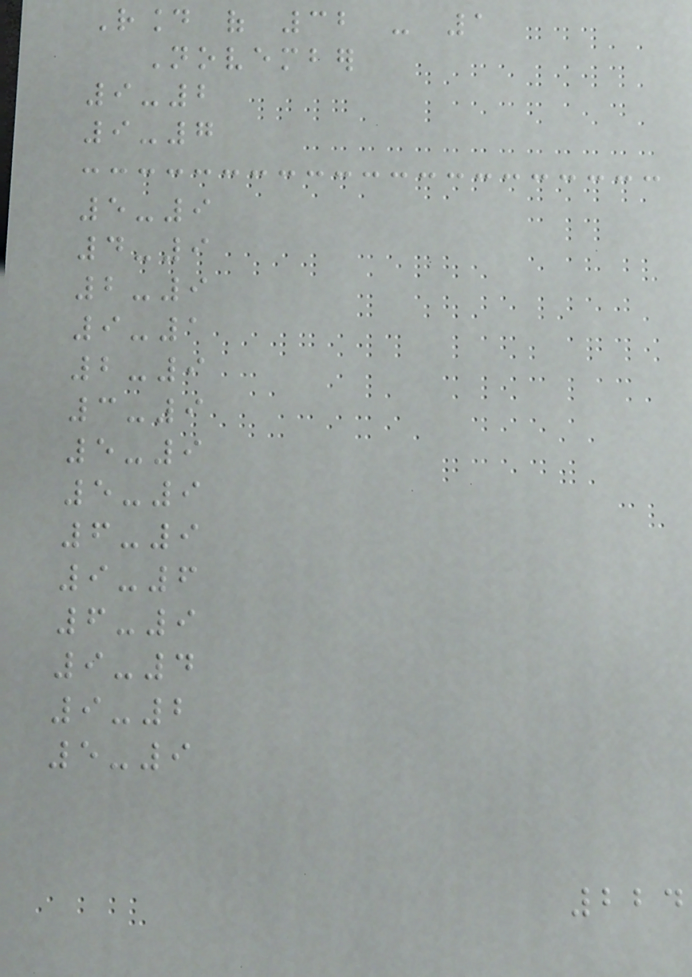Round of 32 - 1
November
9-2
9-7
5-9
4-9
2-9
9-1
2-9
3-9
5-9
5-9
6-9
9-6
6-9
9-4
9-2
5-9
224
